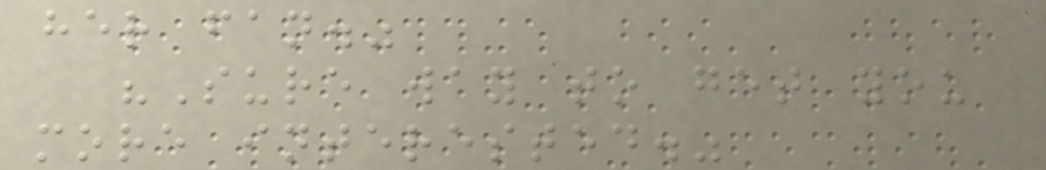her fan."
"Sure way to get you
more interested."
